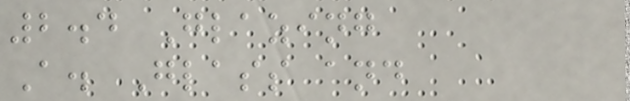2.4 Glazing
A. Glass and
